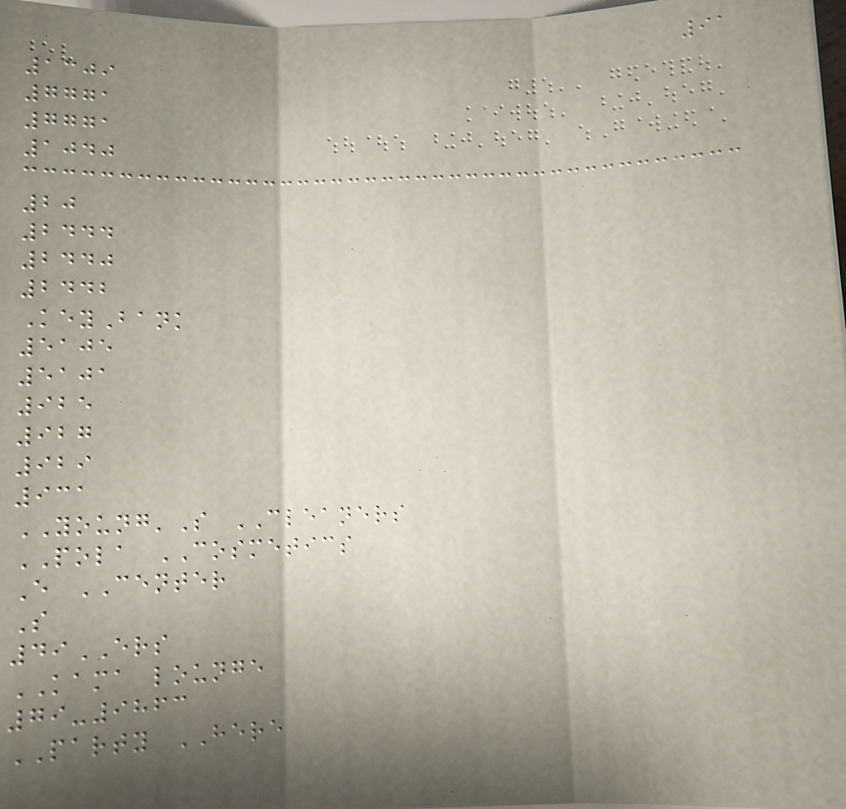91
1309
7771
7771
1040
20
2444
2440
2442
KeyBank
5105
5101
925
927
929
931
YOUNG'S CLEANERS
POLA COSMETICS
E CENTER
S
49ERS
KAMA lounge
79-9863
PARTY HERE
